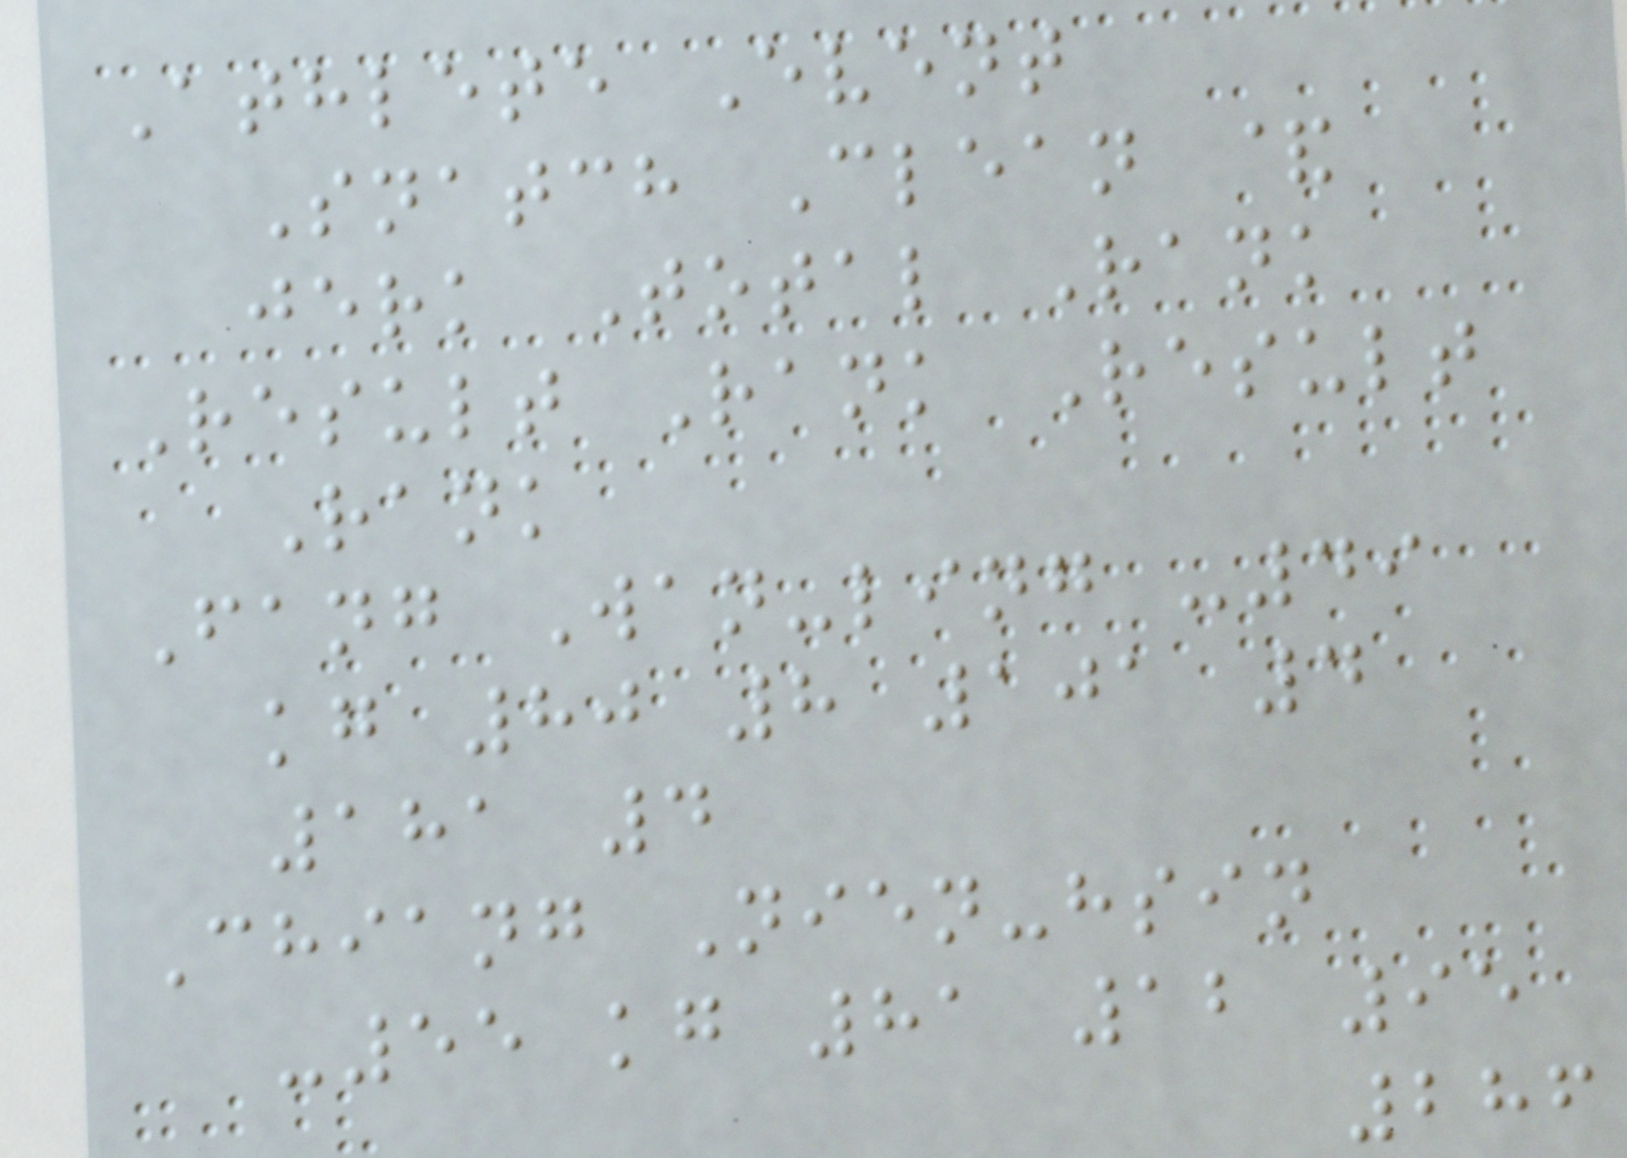Athlete Event
Snatch Clean &
jerk Total Rank
Result Rank Result
Rank
Fang Wan-ling -49
kg 80 8 101 4
181 4
Chiang Nien-hsin
-55 kg 81 12 95
286
